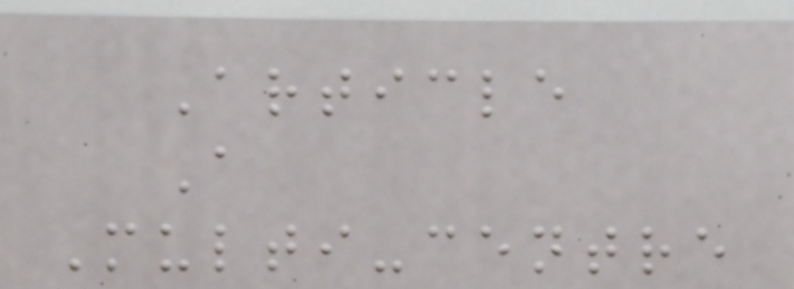Article
A
Multi-centre
